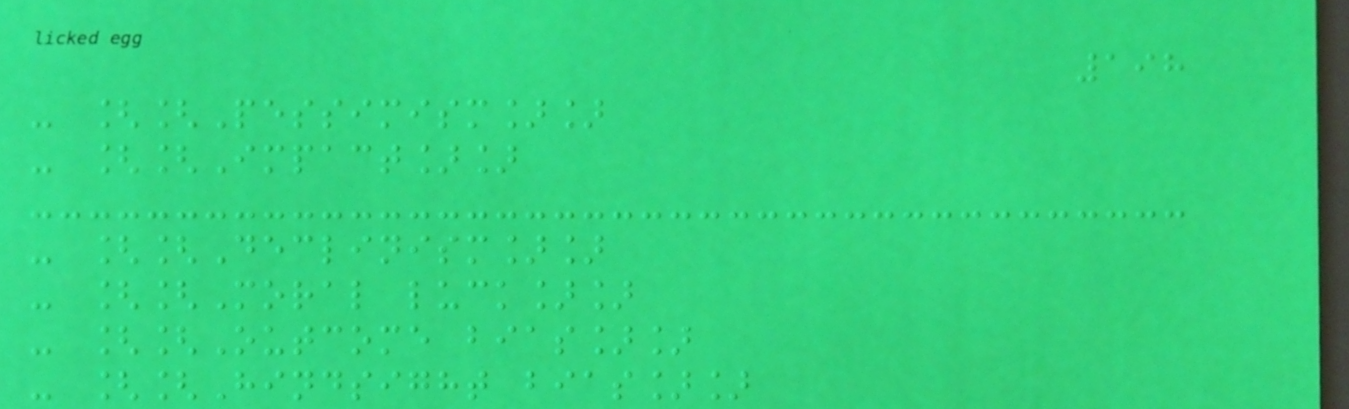198
- [[Pessimism]]
- [[Impact]]
- [[Declinism]]
- [[Moral luck]]
- [[Outcome bias]]
- [[Hindsight bias]]
